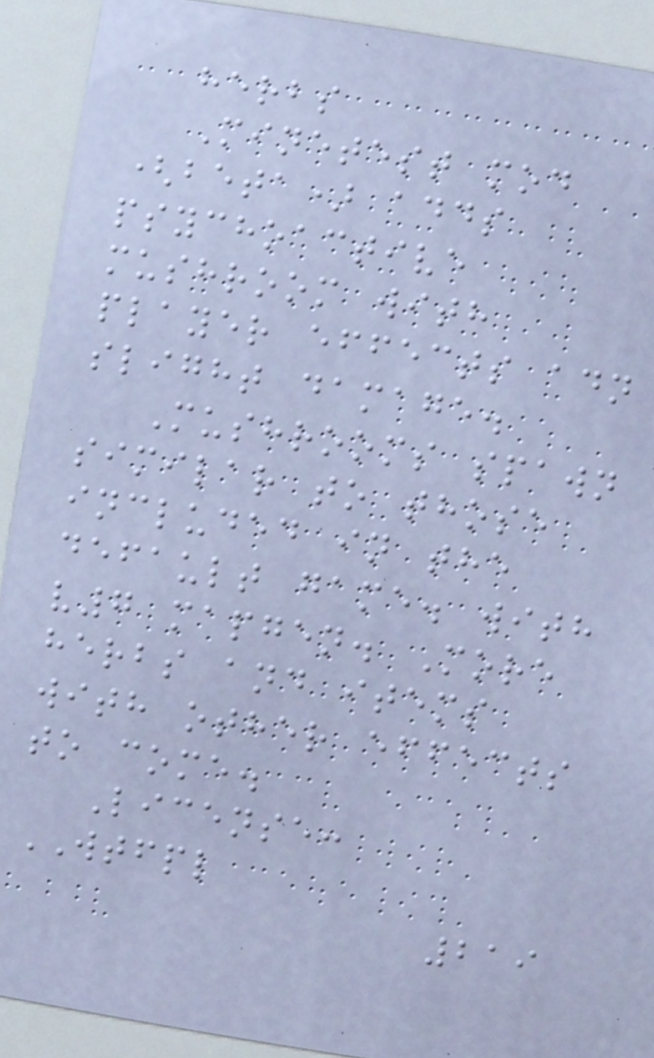herbs
Minetest mod
(beta) adds
psychoactive
mushroom with
player effects adn
slight damage.
Mushrooms spawn
similar to those
included in the
default game. with
v7 mapgen. More
herbs and items
with other effects
to come.
License:
WTFPL
219
